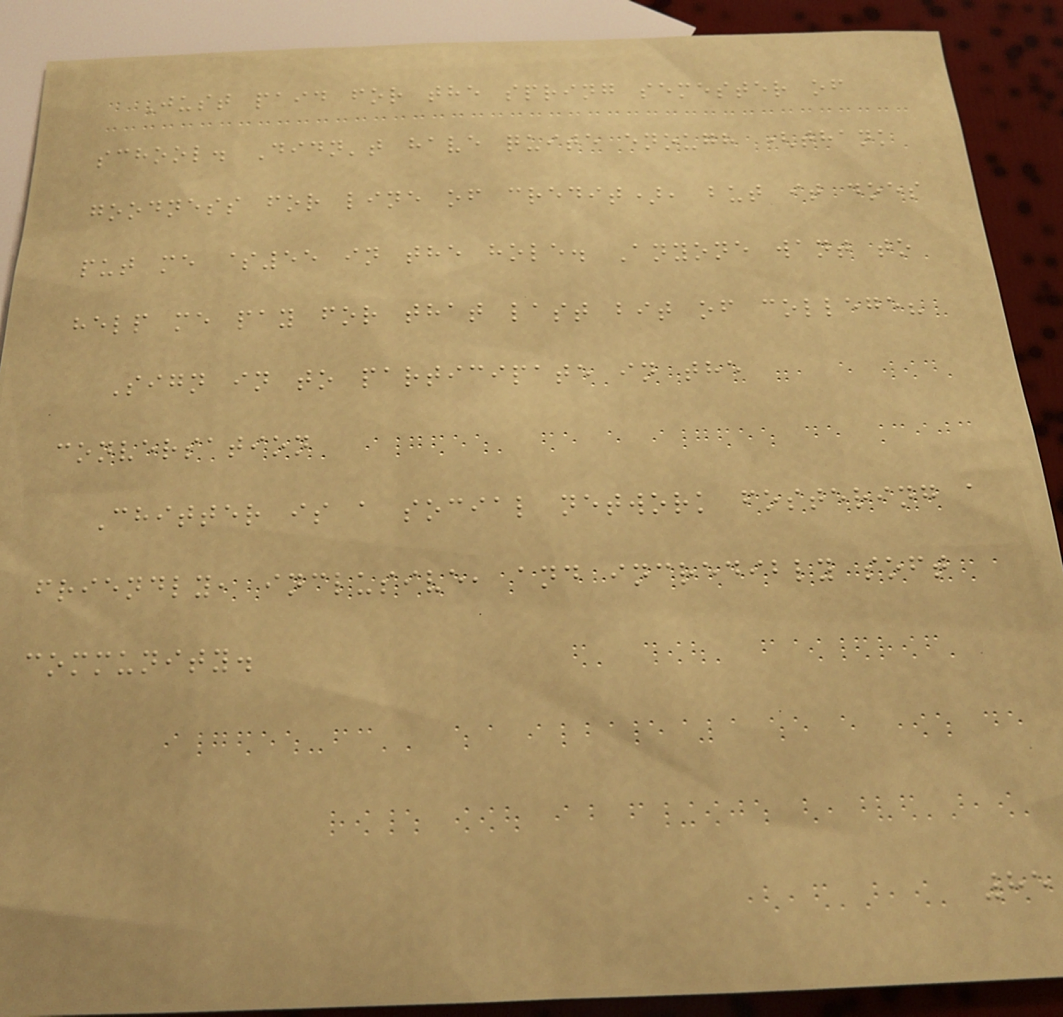Just paid for the spring semester of
school. Didn't have quite enough (thank
goodness for line of credit), but it does
put me $55 in the hole. Anyone want to
help me pay for that last bit of college?
Sign in to participate in the
conversation
Chitter is a social network fostering a
friendly, inclusive, and incredibly soft
community.
85
